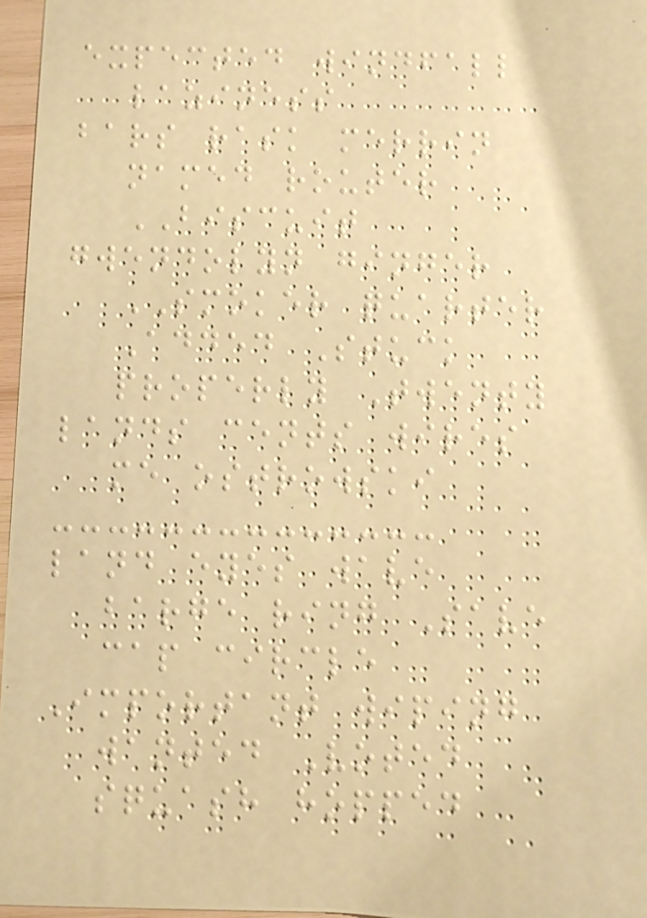expected windfall
laziness
bars rask merrin
named router
BISCUIT
gwendolyn ginger
SMOKER quarter
Added Stuck
properly Twenty
lands cents wires
me ostrowski
land eyes wave
barge ring Save
cap circle
Important wiping
wanted Voted
squash hopped
